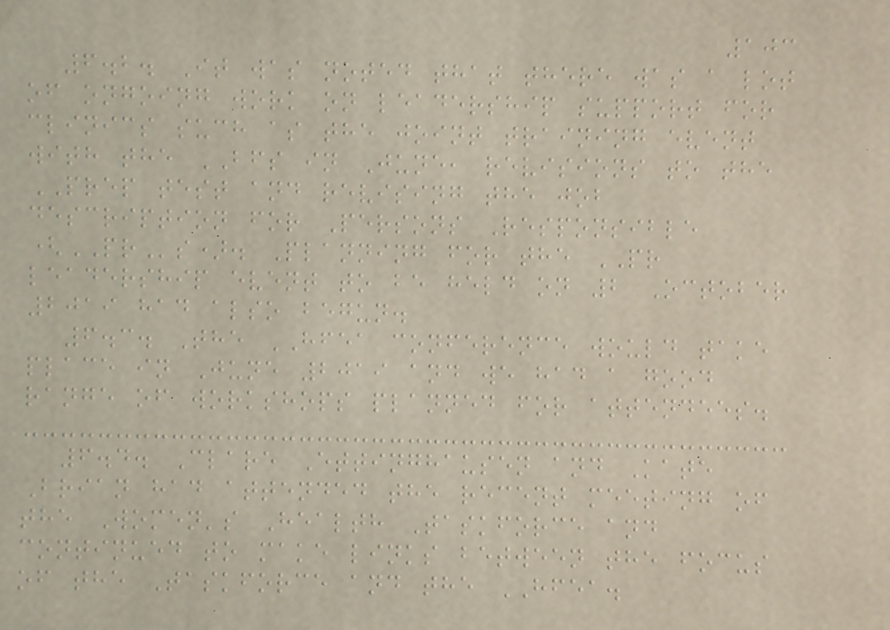103
6.2. It was noted that there was a lot
of ongoing work on leadership support for
clinics such as the joint training event
with the BFS in June, revisions to the
PREP test and revising the job
description for Persons Responsible
(PRs). Planning for the PR
leadership event to be held on 2 October
2019 had also begun.
6.3. The HFEA conference would take
place in June 2019 and we had a good
range of workshops planned for attendees.
6.4. Clare Ettinghausen and Kate
Brian had attended the recent meeting of
the Women's Health Taskforce and
continued to make links between the focus
of the Taskforce and the HFEA.
